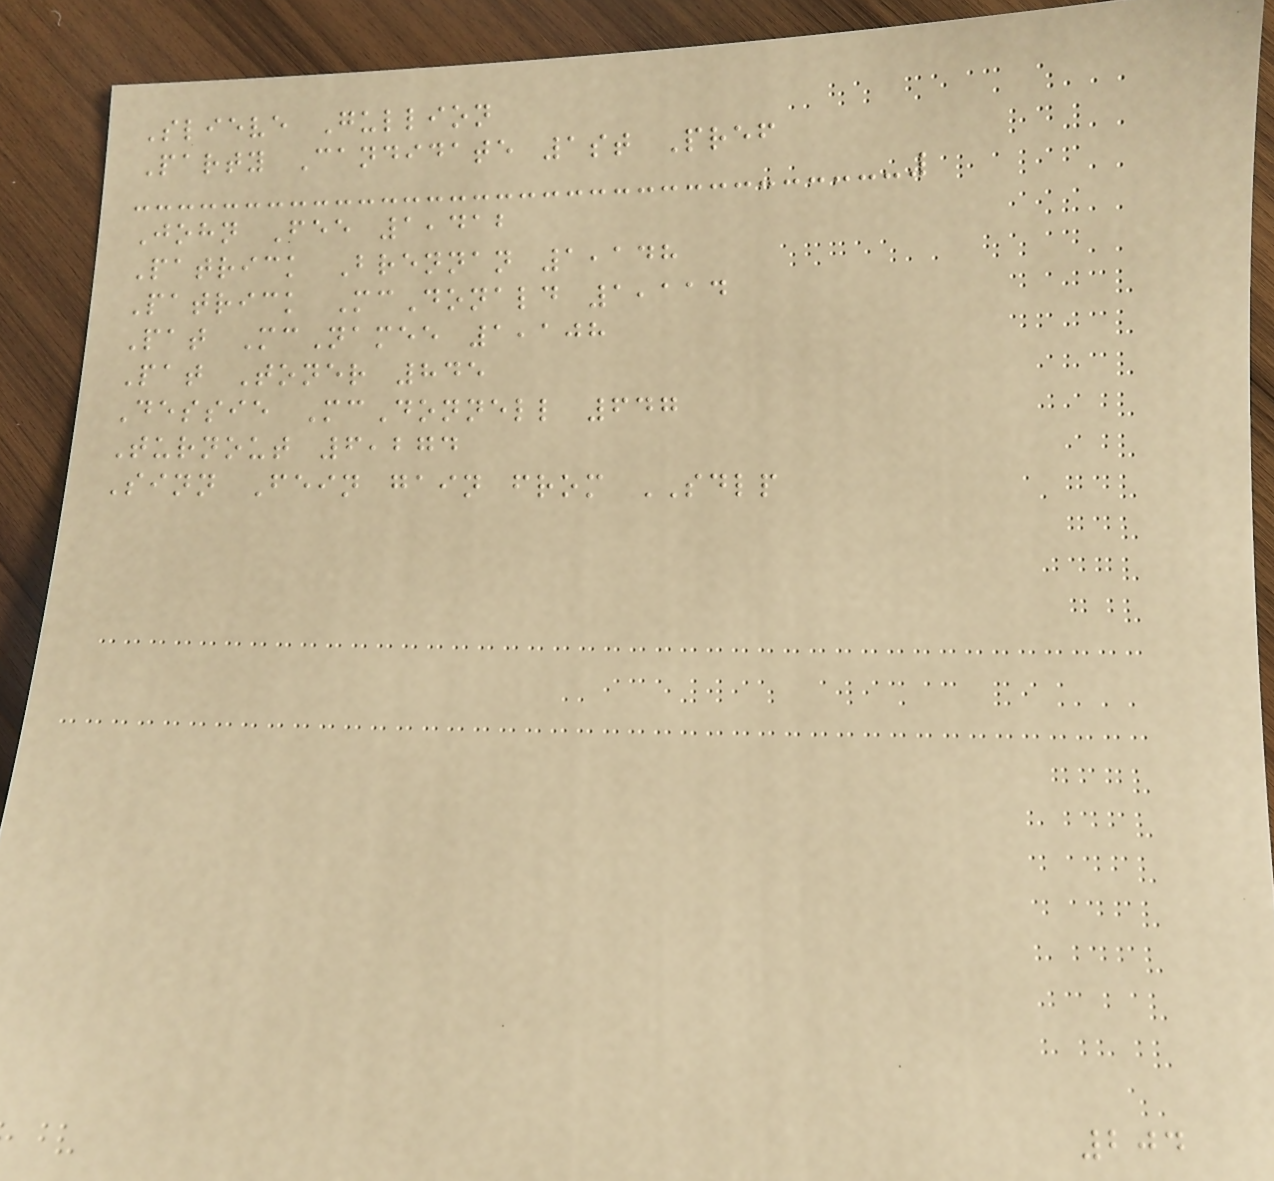Slieve Gullion
Party Candidate 1st Pref
John Fee 1,412
Patrick Brennan 1,148
Patrick McDonald 1,114
Pat McNamee 1,108
Pat Toner 845
Dessie McDonnell 647
Turnout 6,274
Sinn Fein gain from SDLP
204
